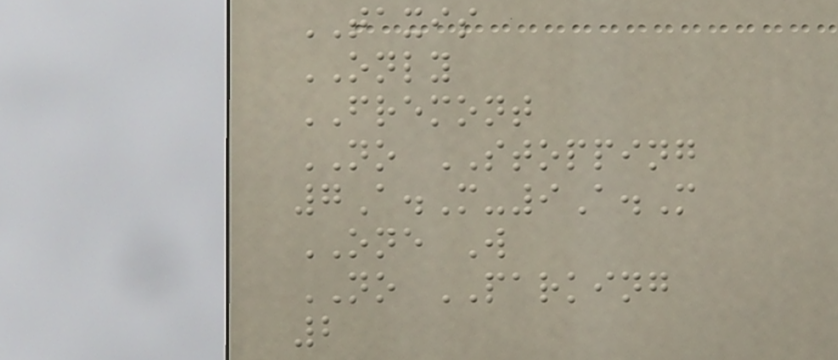TAXIS
ONLY
FREMONT
NO STOPPING
7A.M-9A.M
ONE W
NO PARKING
2
